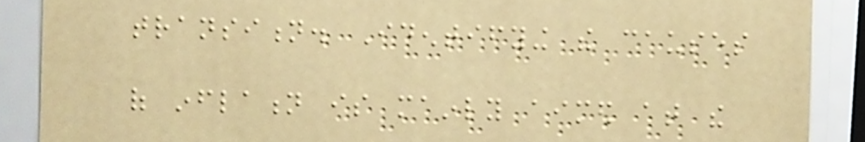transition. Identifying the causes
of inflation is mainly aimed at the
